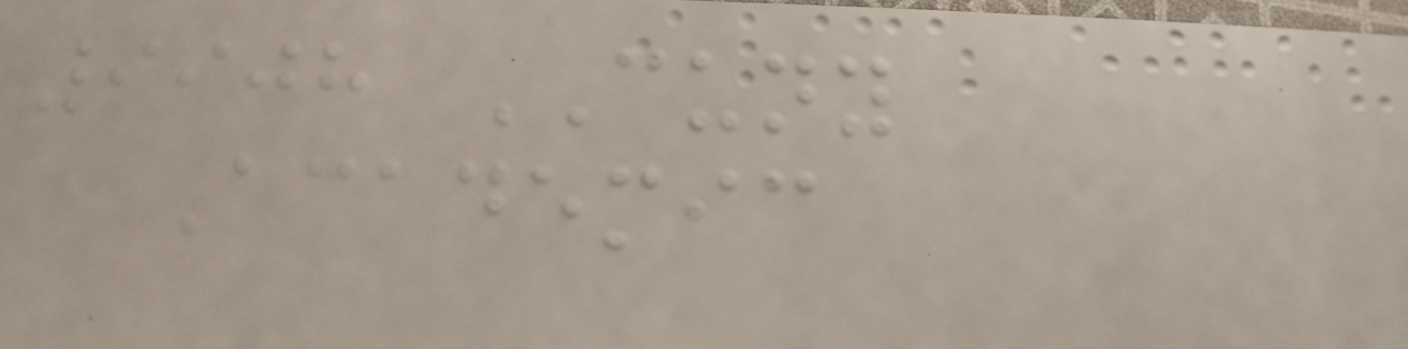9908 CUNY
Academic
